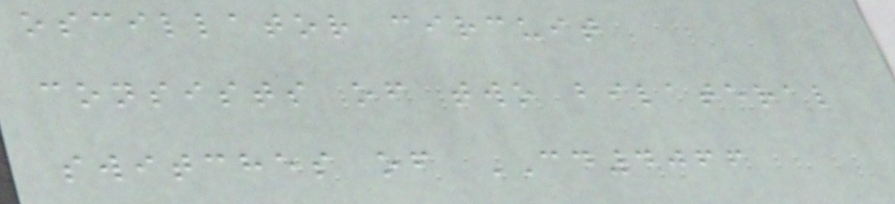oscillator circuit
consists of two bilateral
switches of CD4066
